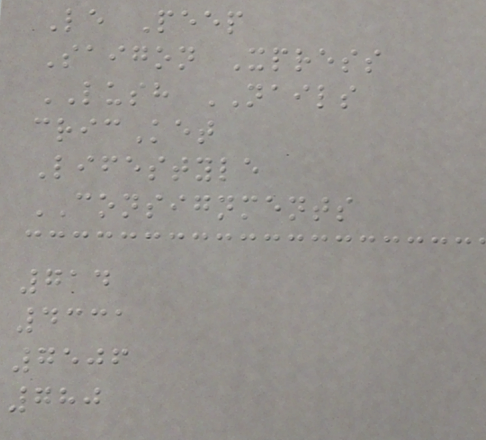Le Peep
Saigon Xpress
LUSH NAILS
cricKet
Lifestyle
CONSIGNMENTS
714
4331
7506
780
